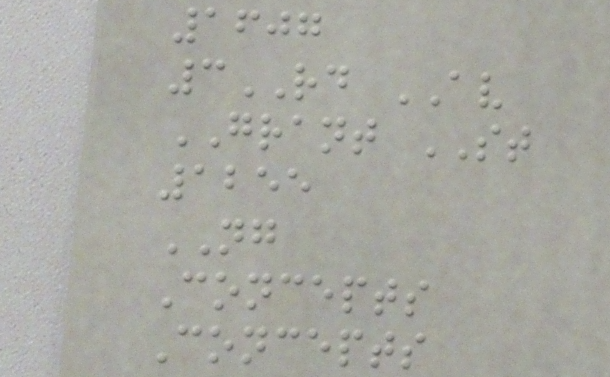1607
3RD AV
GRANT ST
1255
NG
Concepts
Concepts
